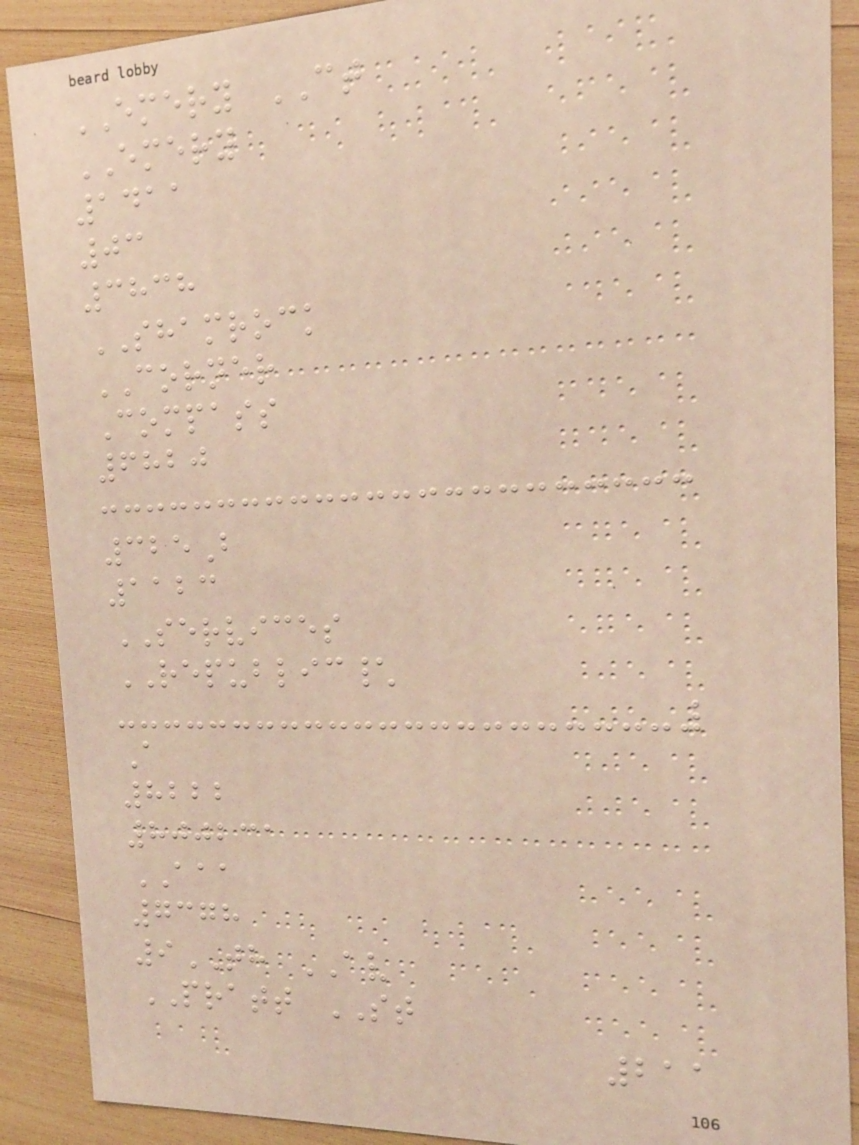EMERY CT
EMERY
1411
03
3838
SHAMROCK
CORNER
Compass
6820
325B
1123
SERVICES
REPUBLIC\
A
8222
800231
AAA
7378
9TH AV
PRATT ST
211
